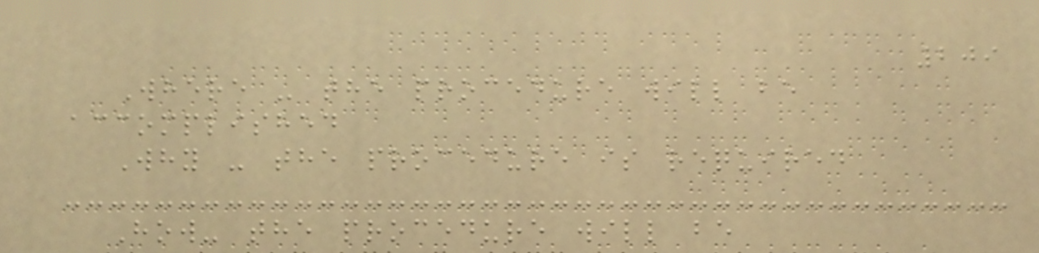209
Where - the procedure will be
accomplished
Why - the procedure is required
How- the procedure will be
